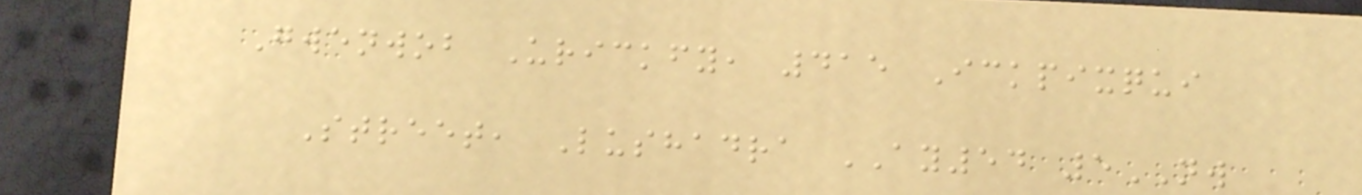Gwenwob Urickfy, 415 Ickpixqui
Street, Lushadra AY54 5NW
